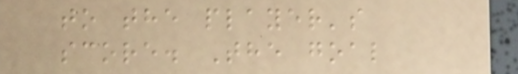to the player's
score. The goal
